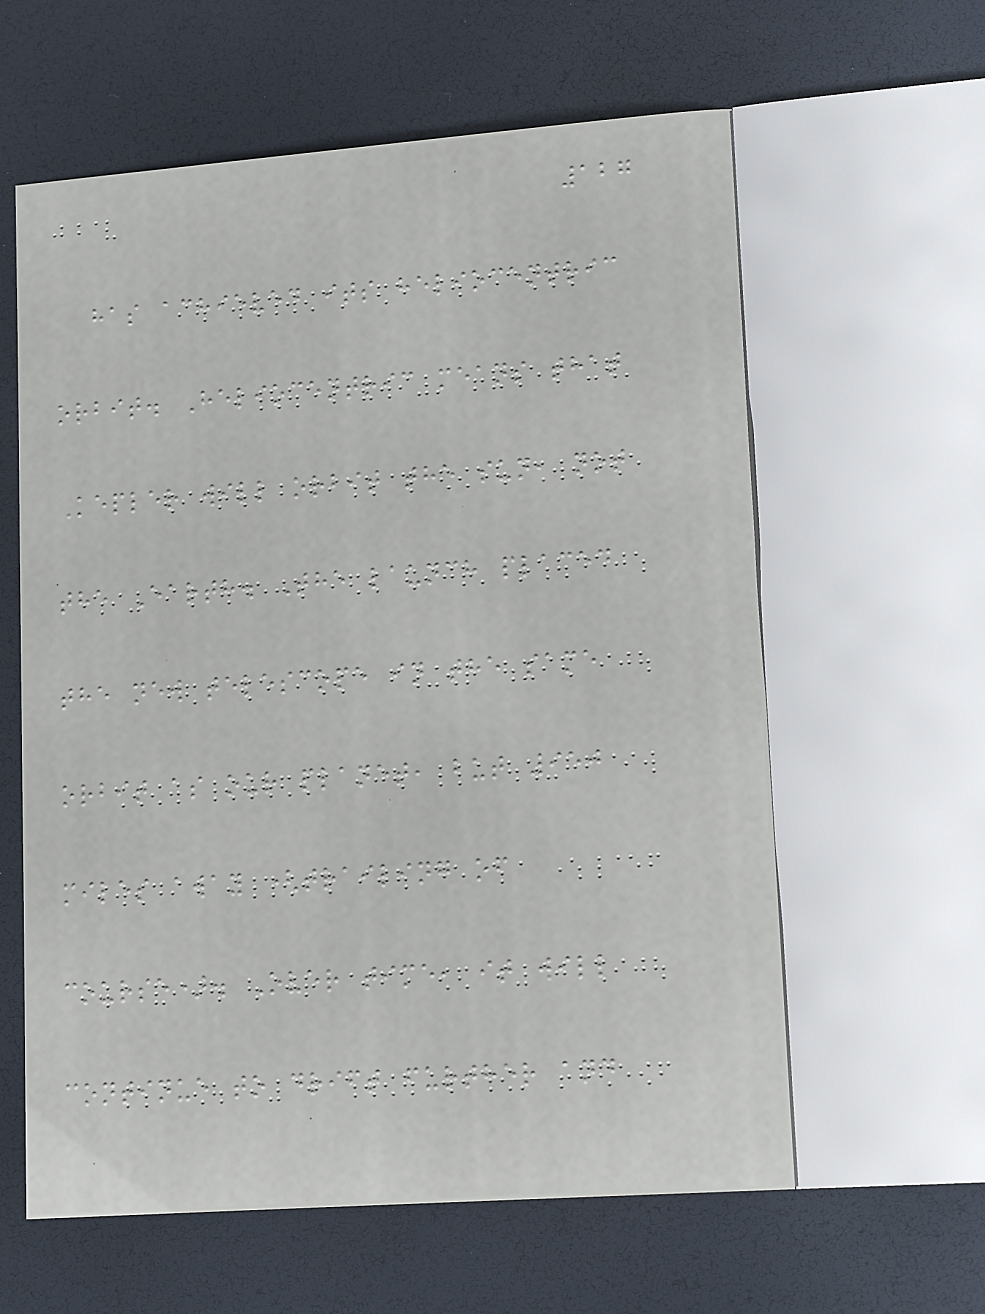127
has achieved its heliocentric
orbit. Heliocentric means that
Kepler will orbit the sun, not
the Earth. The launch placed
the new telescope in the same
orbit as our planet, but 950
miles away (trailing of
course). Over time, it will
continue to drift further and
